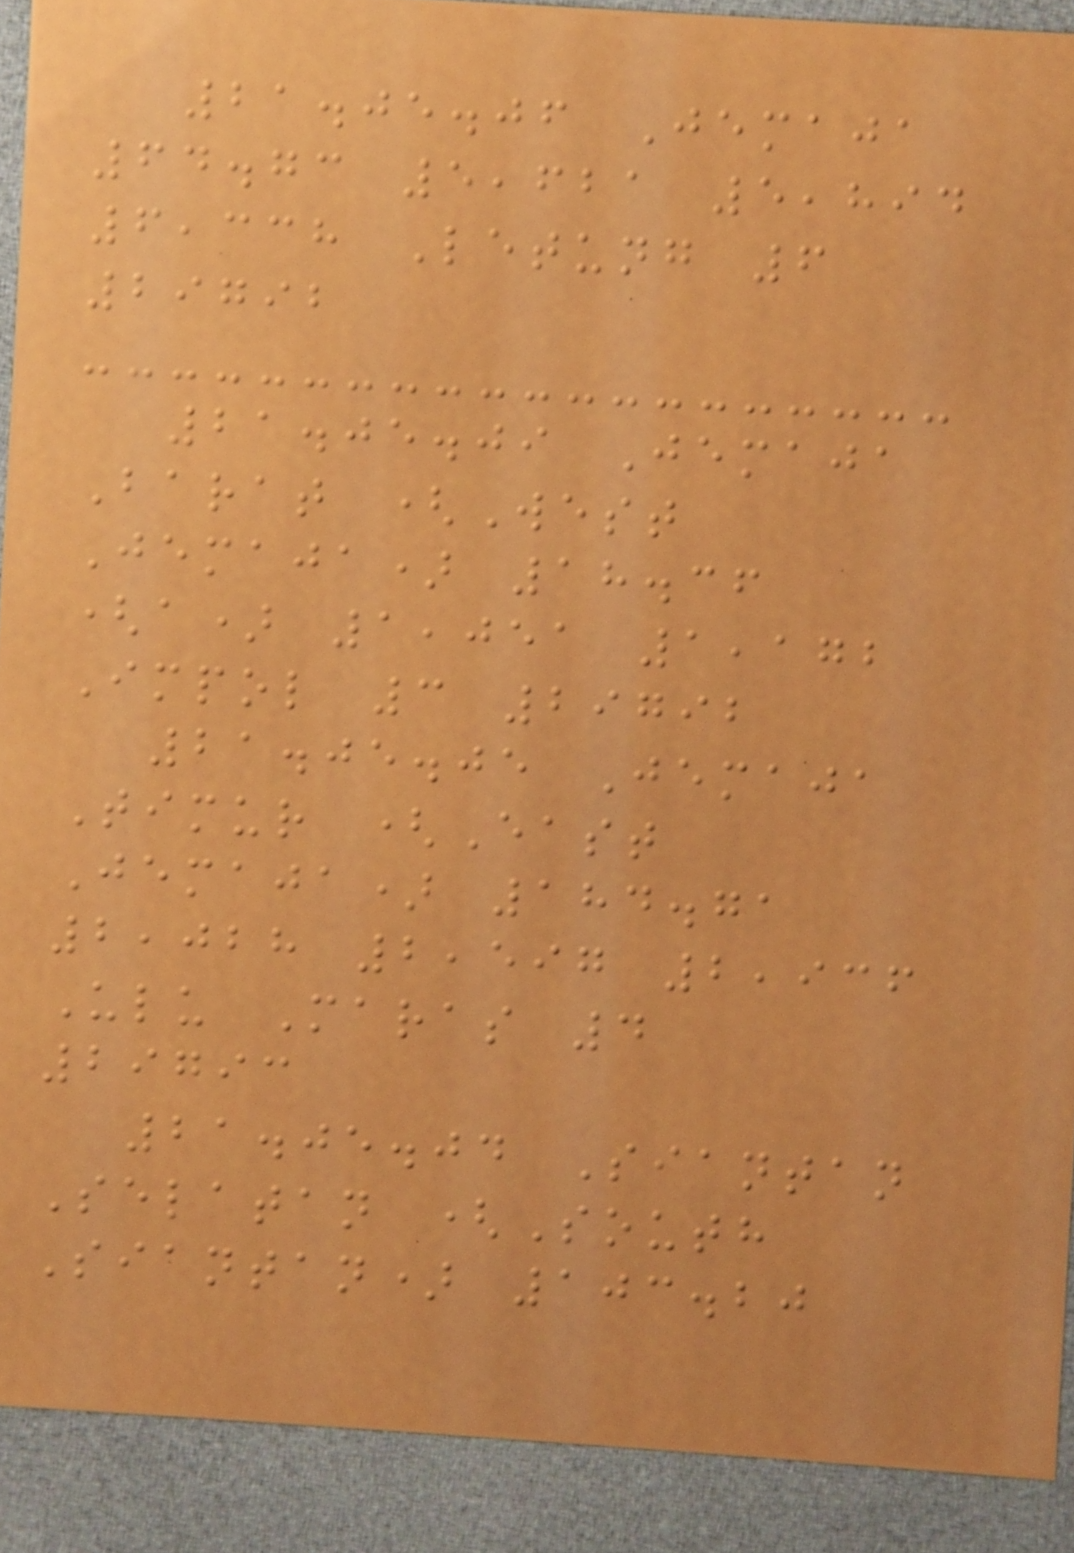21.05.06 Jemaja
64.73 5,621 5,894
6,338 Letung 6
29792
21.05.09 Jemaja
Barat (West
Jemaja) 18.36
(a) 1,051 1,172
Impol 3 29792
21.05.05 Jemaja
Timur (East
Jemaja) 184.71
2,028 2,597 2,936
Ulu Maras 4
29793
21.05.04 Siantan
Selatan (South
Siantan) 103.20
